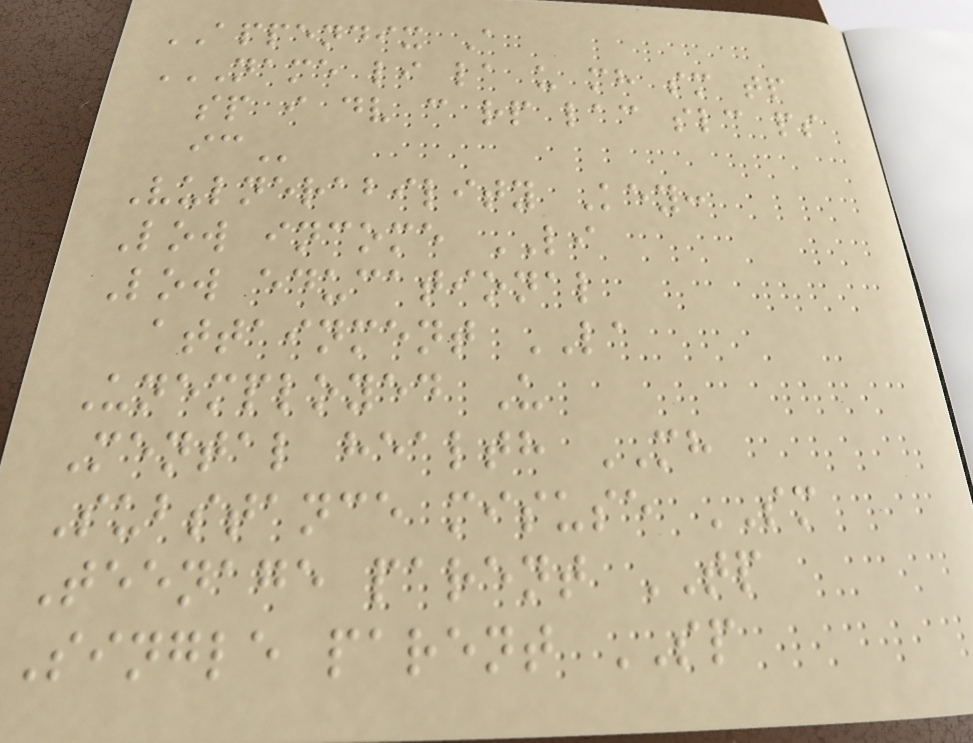APPENDIX A
NAME LI LA U MH SM TP
SP I DV C RP LAC SLC PS
IC
Vulnerability Key:
Low income LI
Low educational
attainment LA
Unemployed U
Mental health MH
Substance misuse SM
Teenage parent TP
Single parent SP
